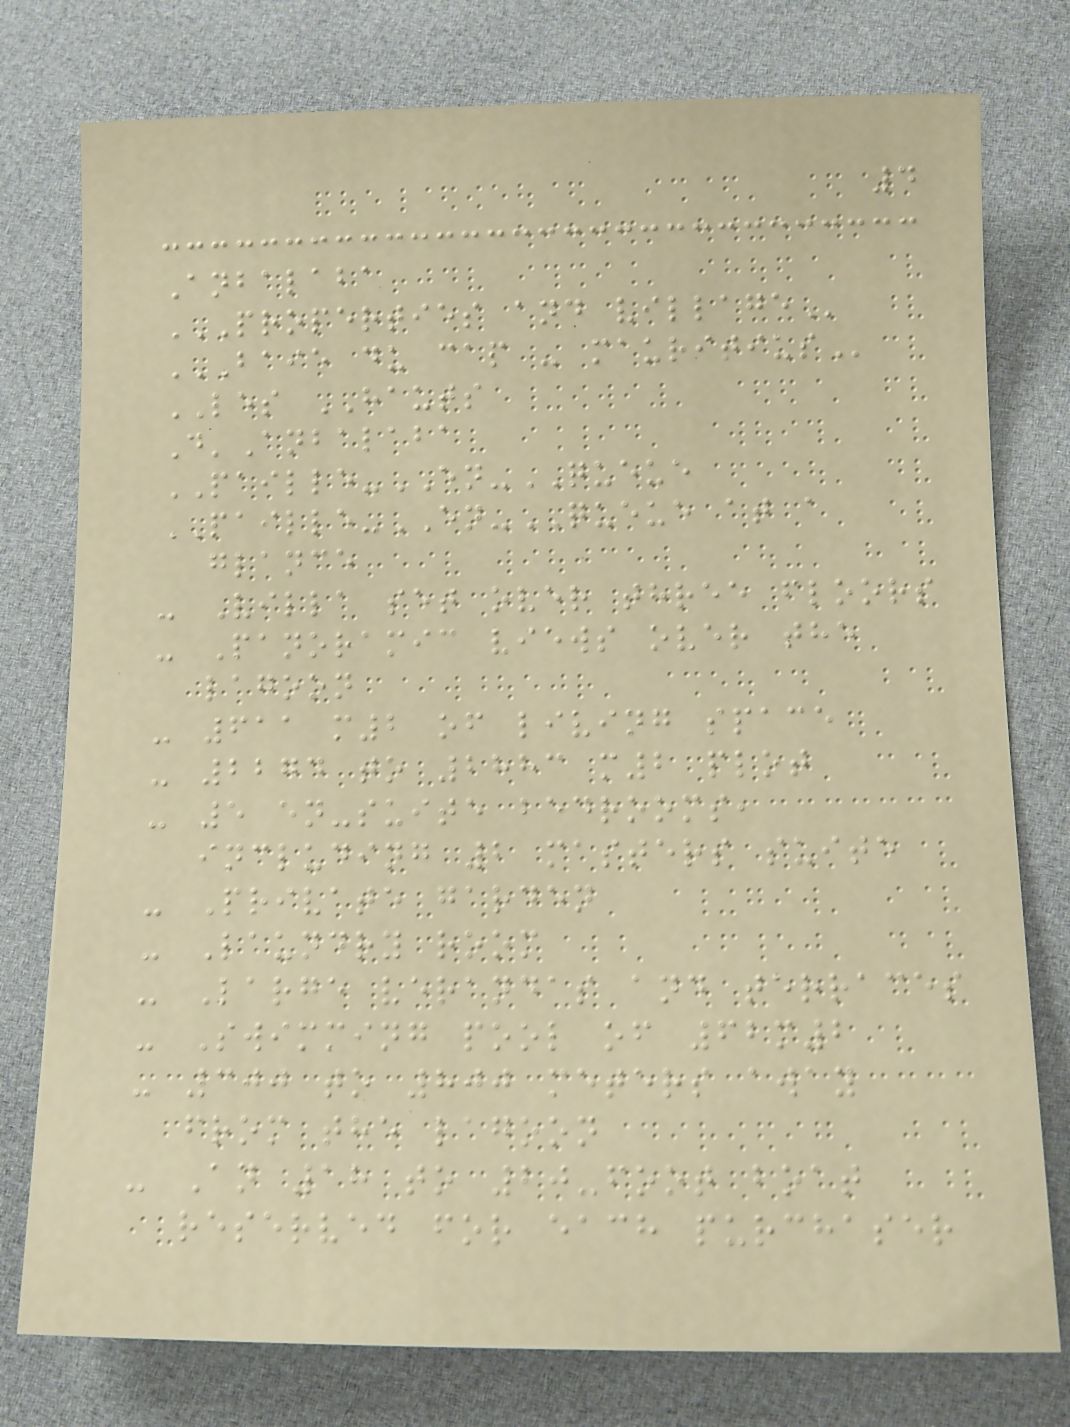4
Anbalaba
PROPERTIES AND VILLAGE
BAIE DU CAP - MAURITIUS
LES HAUTS
D'Anbalaba
PAILLE-EN-QUEUE
PAILLE-EN-QUEUE at a
glance
- Villa set over three floors
- Panoramic views over the
lagoon
- 611 m2 of living space
- 2274 to 2883 m2 plot
- 5 en-suite bedrooms,
including 2 masters suite
- Private garden
- Laundry room
- Large verandas and terraces
- Swimming pool of 62m2
- 300 to 800 meters away
from the lagoon
- An 18 to 20-foot boat
reserved for each purchaser
